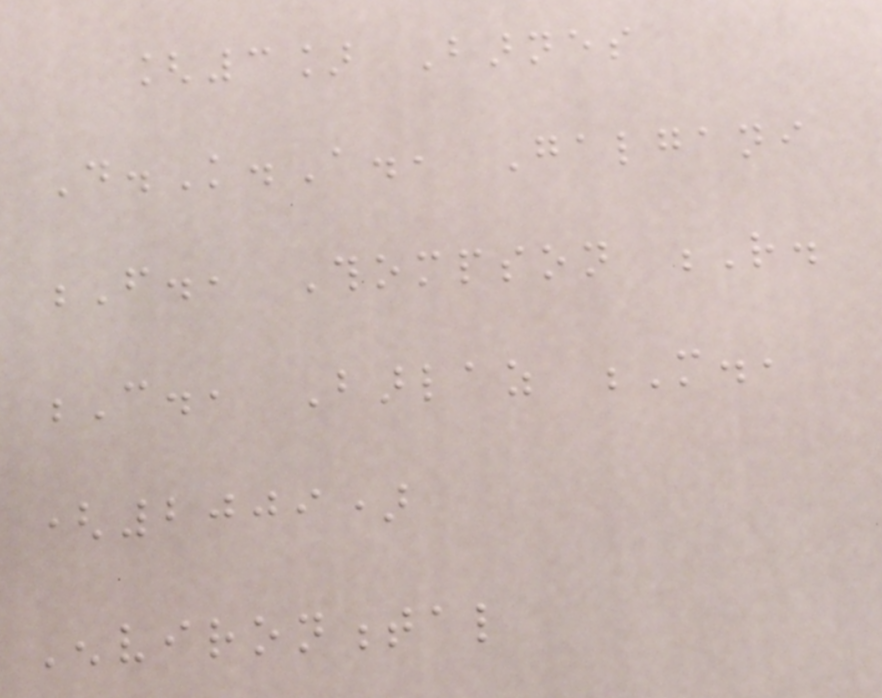[3] Barnes
D.K.A., Galgani
F., Thompson R.
C., Barlaz M.,
(2009)
Environmental
